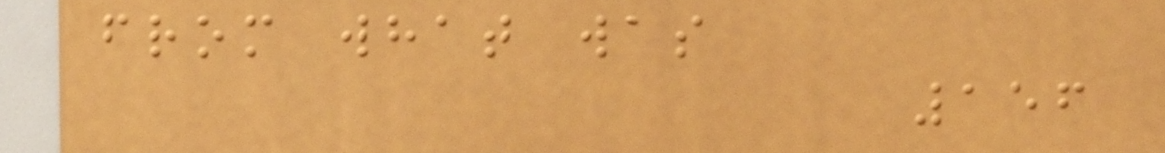from what was
156
